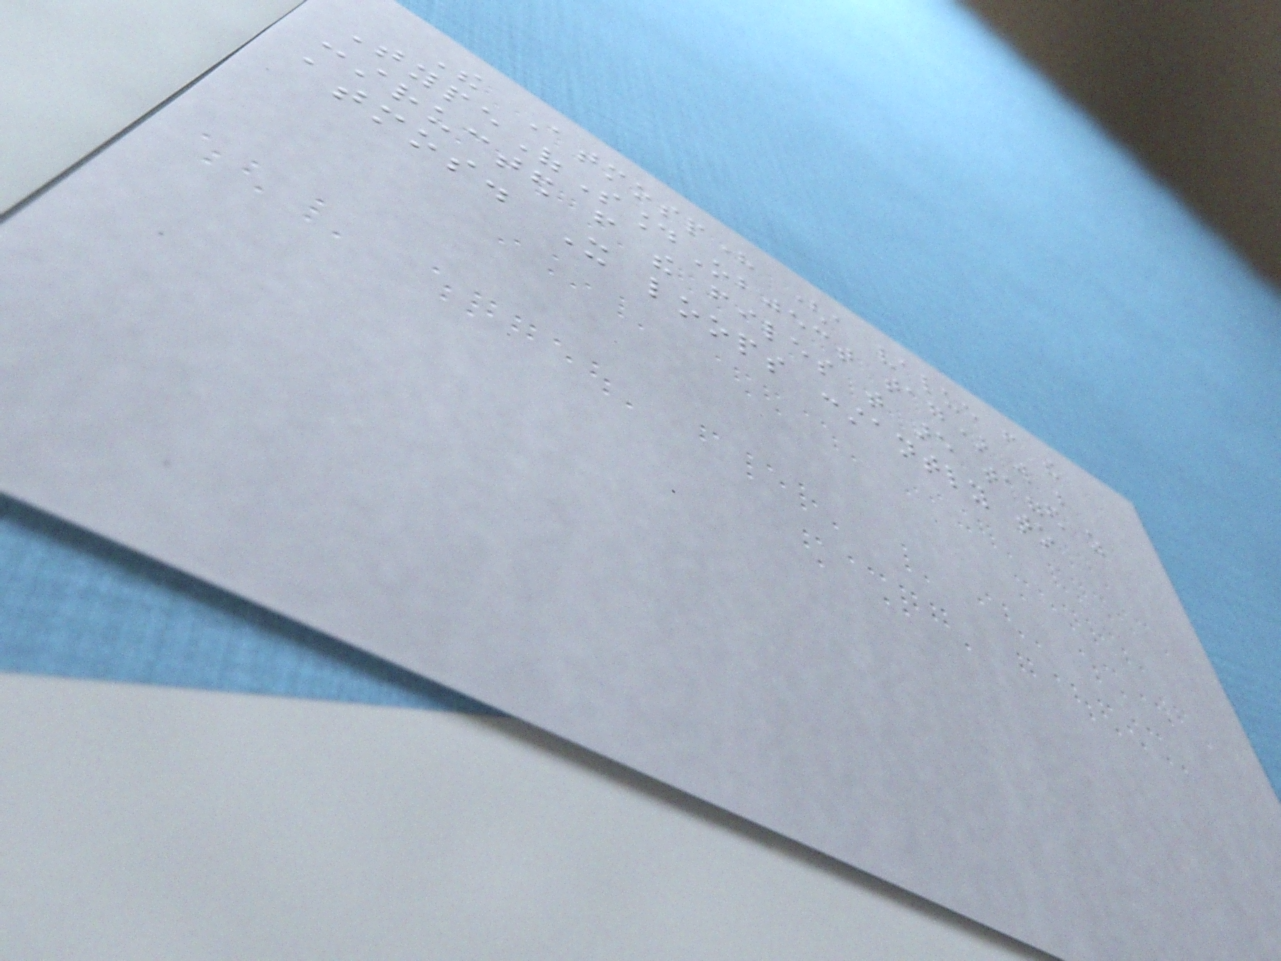The Atmosphere (a value from the
TypeOfSoundObject tag) will be
constructed from the files that are tagged as
atmos. It loops constantly to
